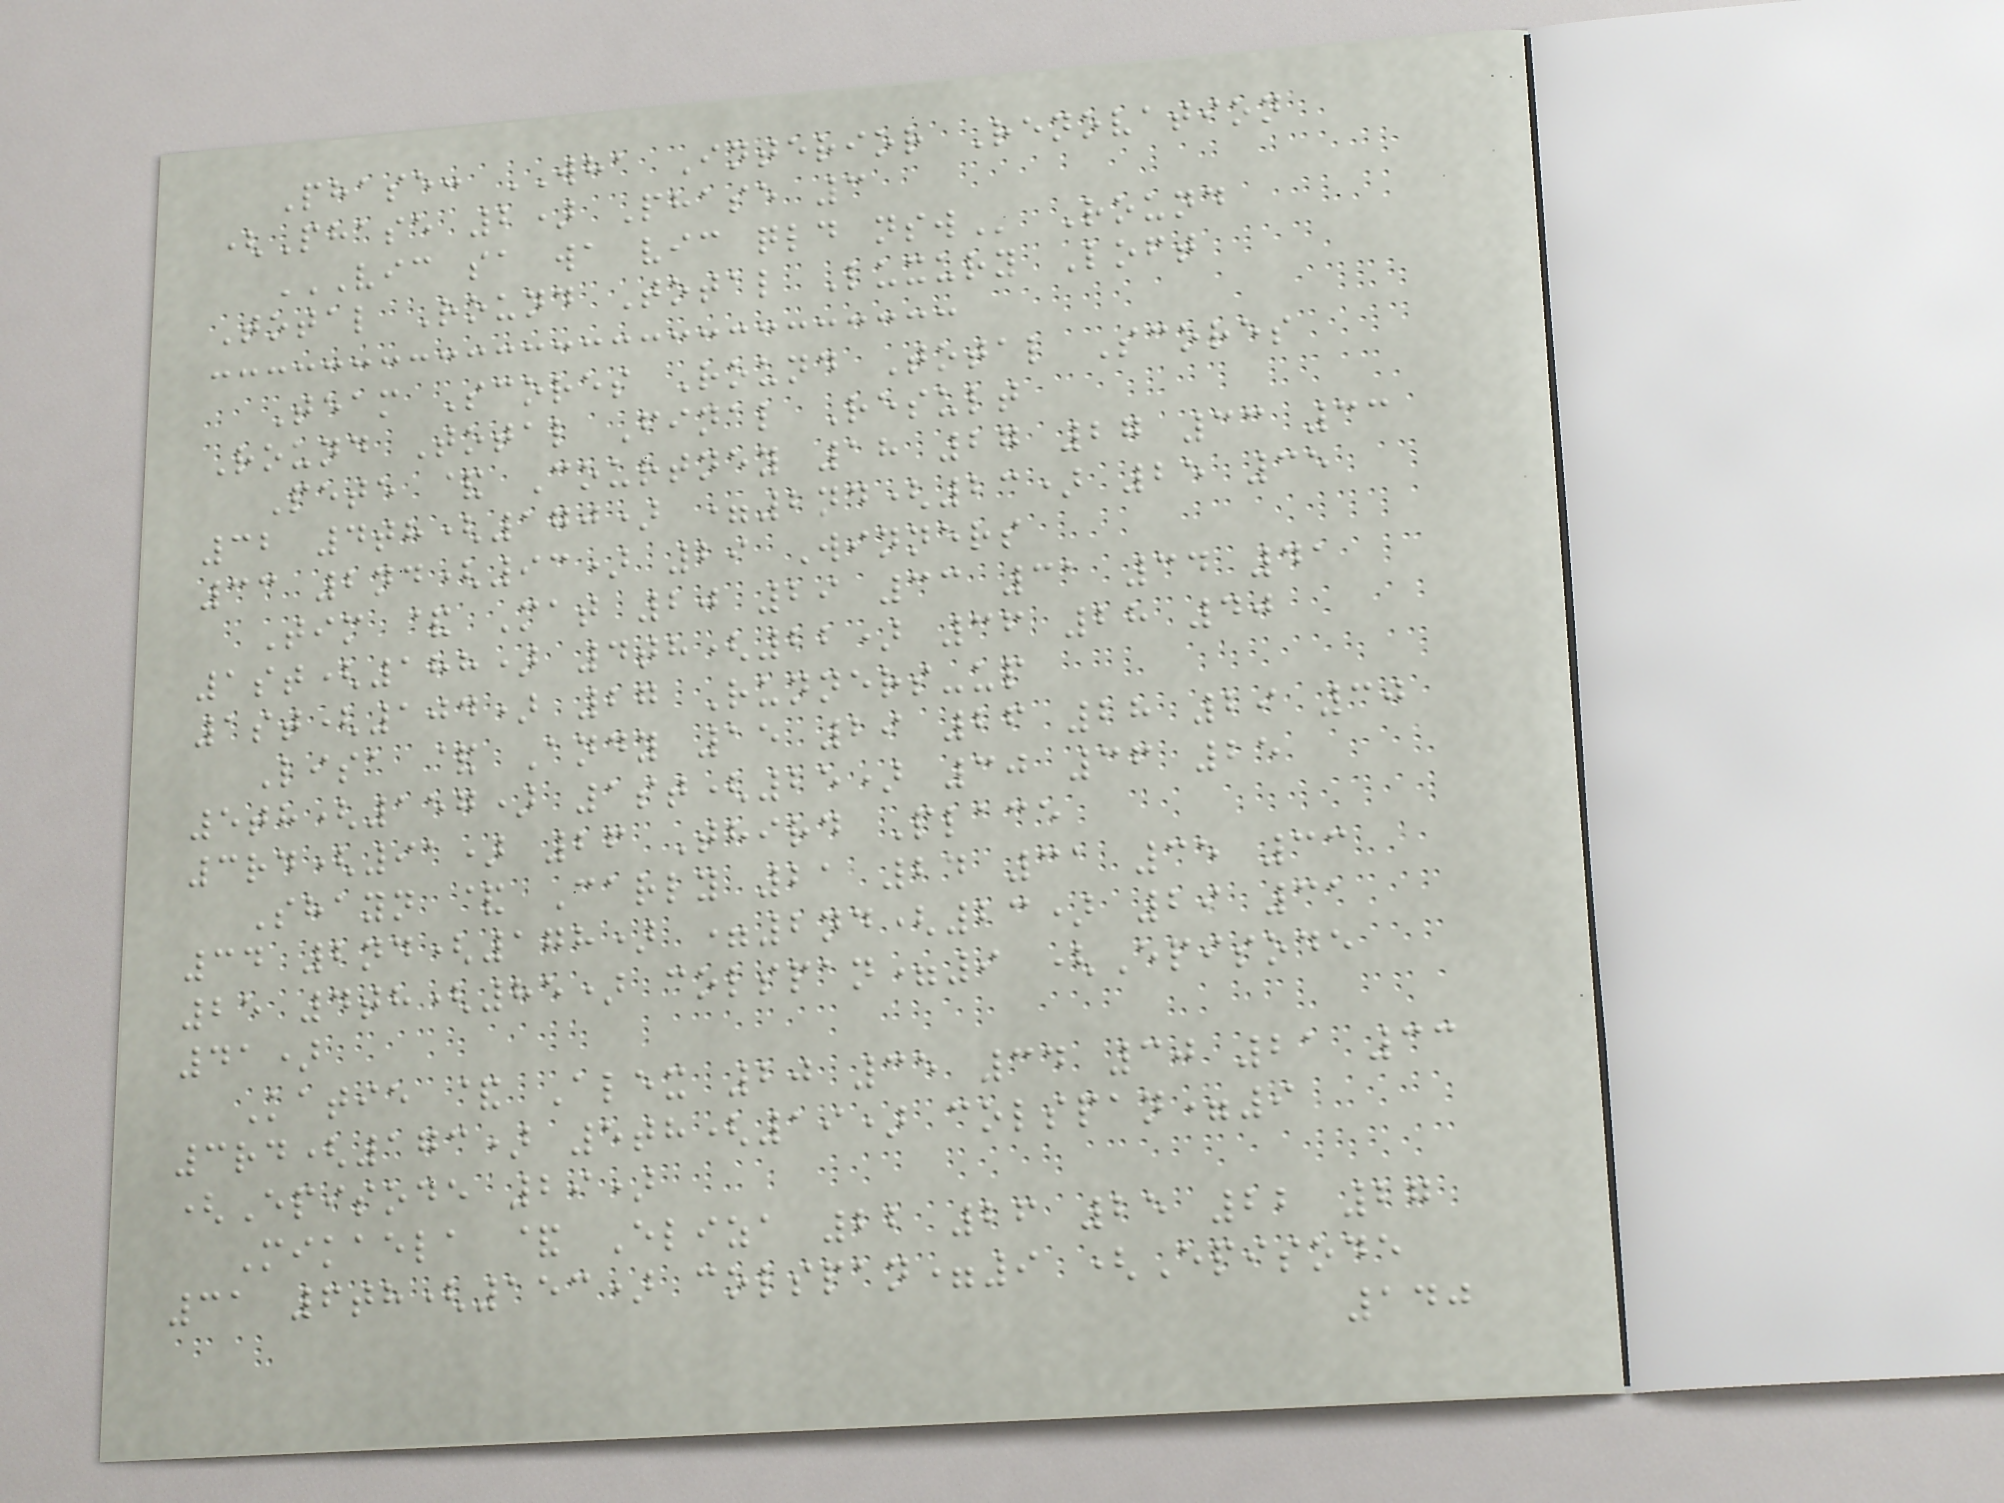Phase: WHA Interior Renovation
(Phase 2) Phase 3
VIC SA WA VIC QLD NSW Round
Total Round Total Luxury Loft
Team Scores Round Total Scores
Round Total Final Result
Pete & Courtney 18 27 27 33 33
32 4th(170) =2nd(23) 25 35
33 2nd(93) 29 Winners
Tim & Mat 20 29 33 31 34 41
1st(188) 4th(22) 36 28 40
1st(104) 27 Runners-up
Lisa & Andy 15 29 26 28 29 30
5th(157) 1st(25) 30 36 25
3rd(91) 26 Third Place
Shayn & Carly 21 24 31 35 33
34 2nd(178) =2nd(23) 29 31
25 4th(85) colspan=9 (Episode
41)
Katie & Alex 20 35 34 30 21 33
3rd(173) 5th(19) colspan=9
(Episode 29)
Mikaela & Eliza 22 26 25 22 27
31 6th(153) colspan=9 (Episode
140
